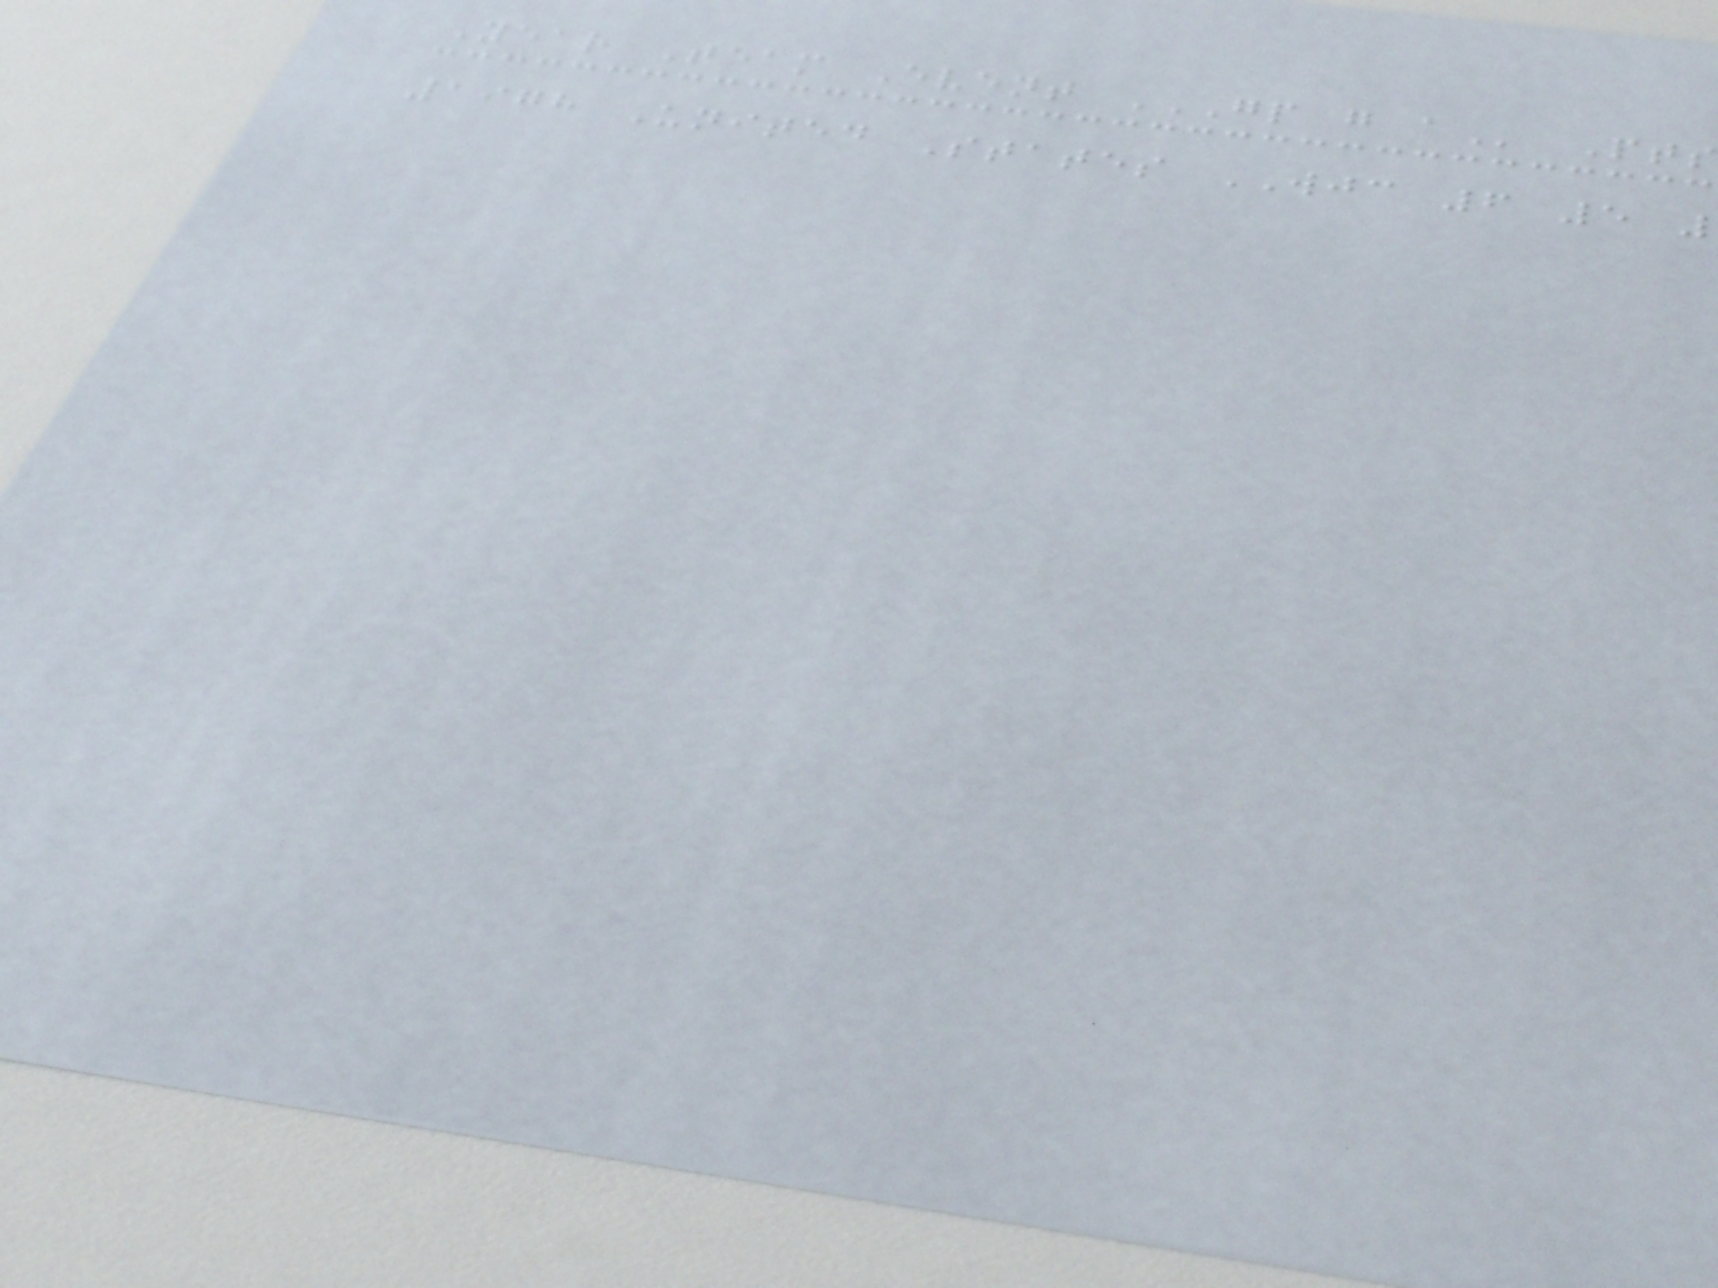Year Team Event GP G A Pts
1978 United States WJC 6 5
